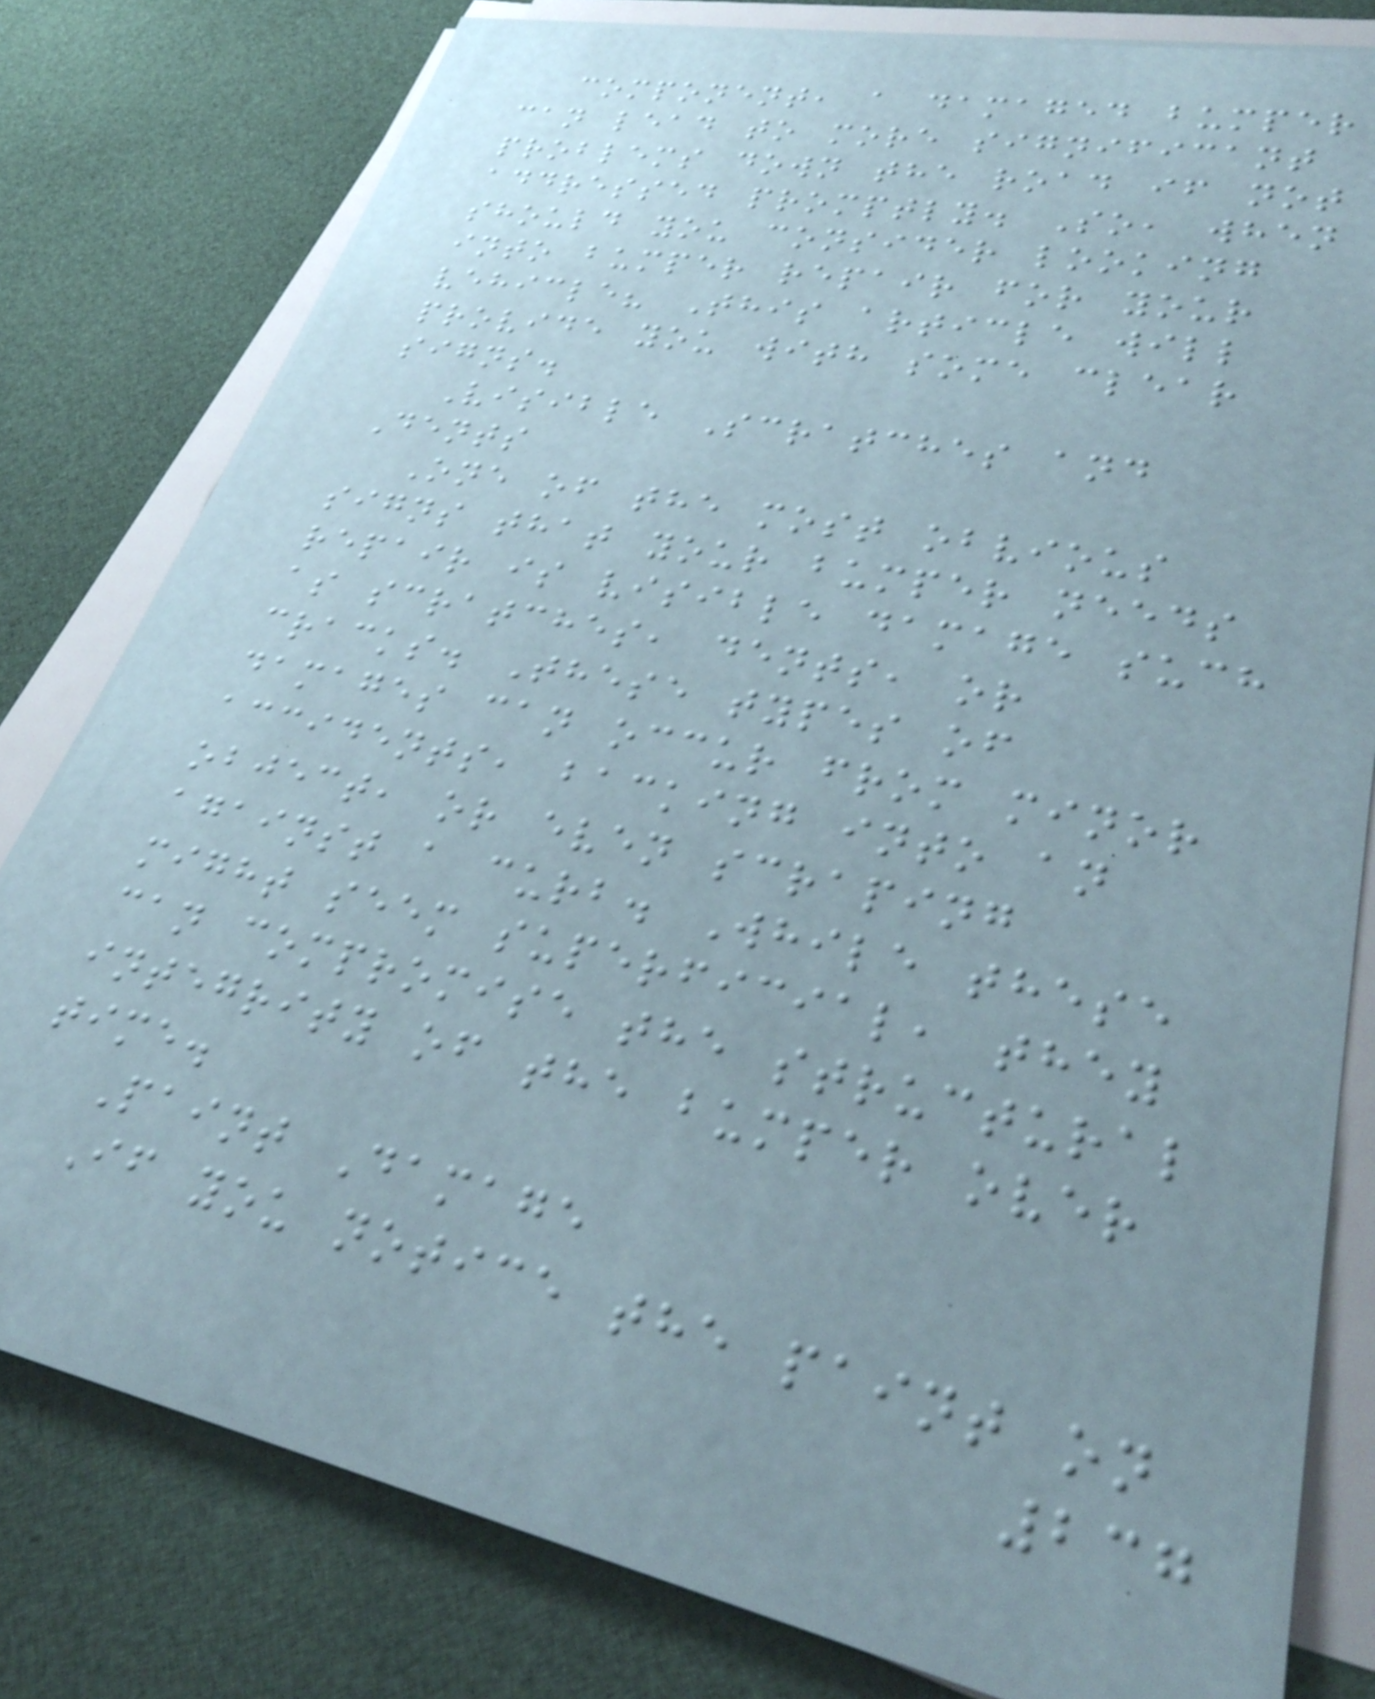component, a damaged bumper
can lead to more significant
problems down the road if not
addressed promptly. So, when
should you consider looking
into bumper repair for your
vehicle? This article will
provide you with some clear
signs.
Visible Scratches and
Dents
One of the most obvious
signs that your bumper needs
repair is visible damage such
as scratches, dents, or
cracks. These types of
damages can occur from minor
accidents, backing into an
object, or even scraping
against a curb. While these
might seem superficial, they
can compromise the structural
integrity of the bumper over
time.
Paint Damage
If you notice the paint on
237
